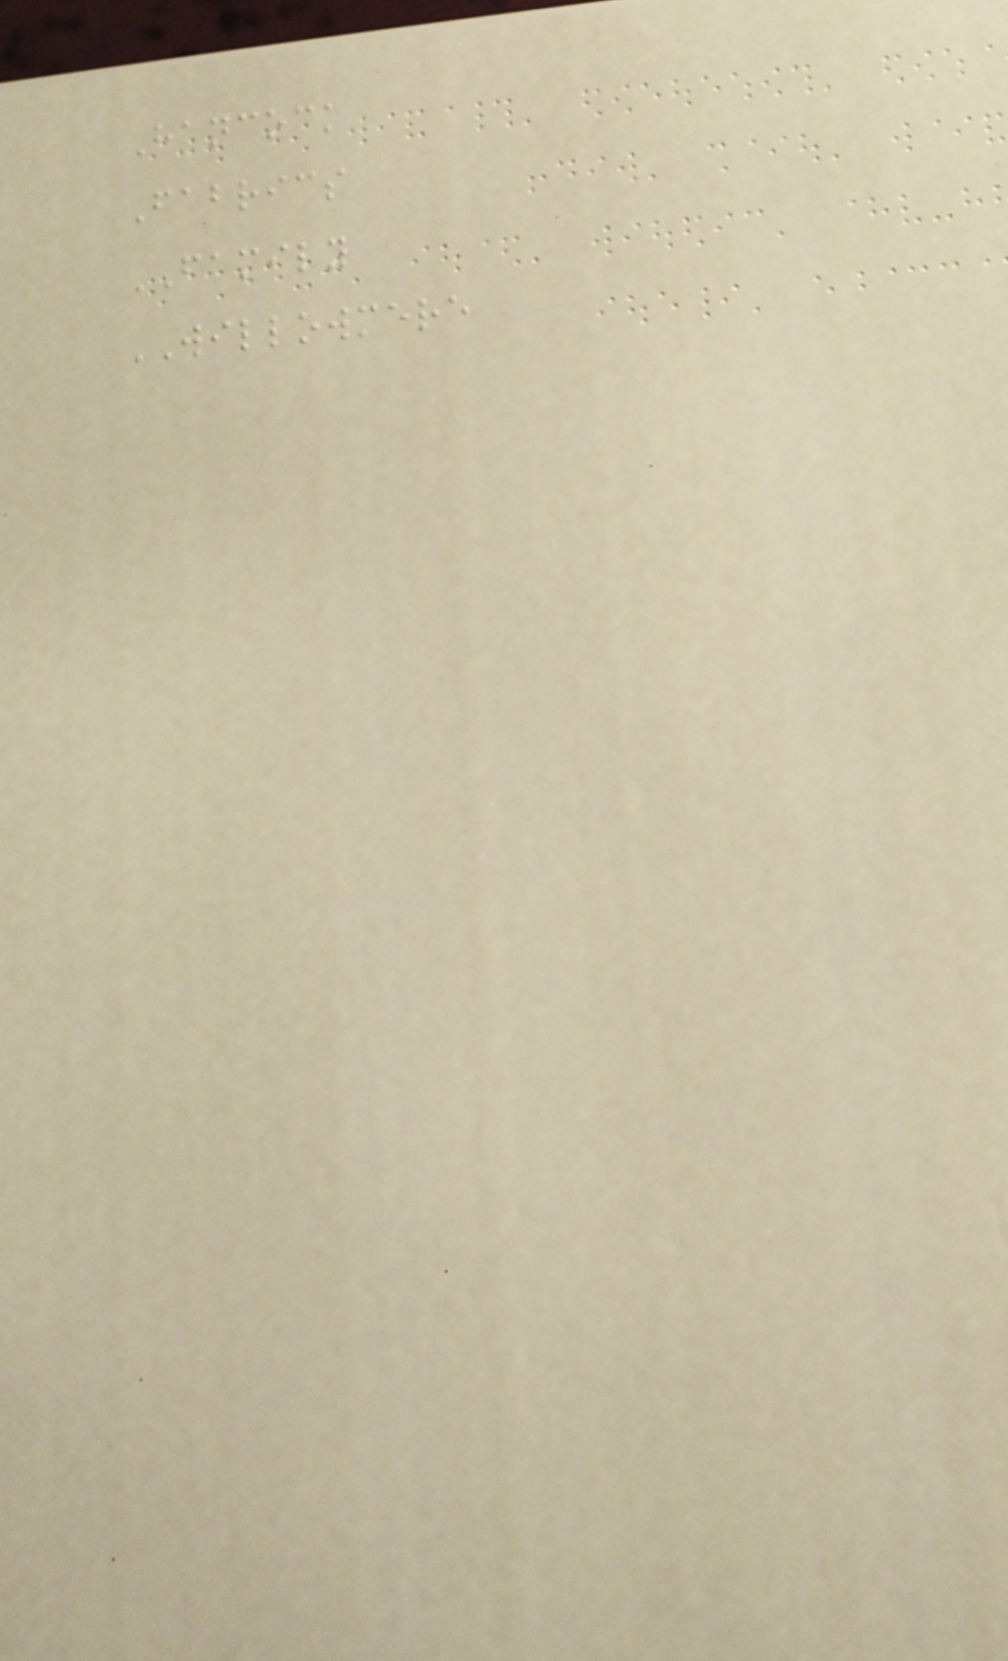Hancock
Fabrics
FAMILY
WILLOWMERE
